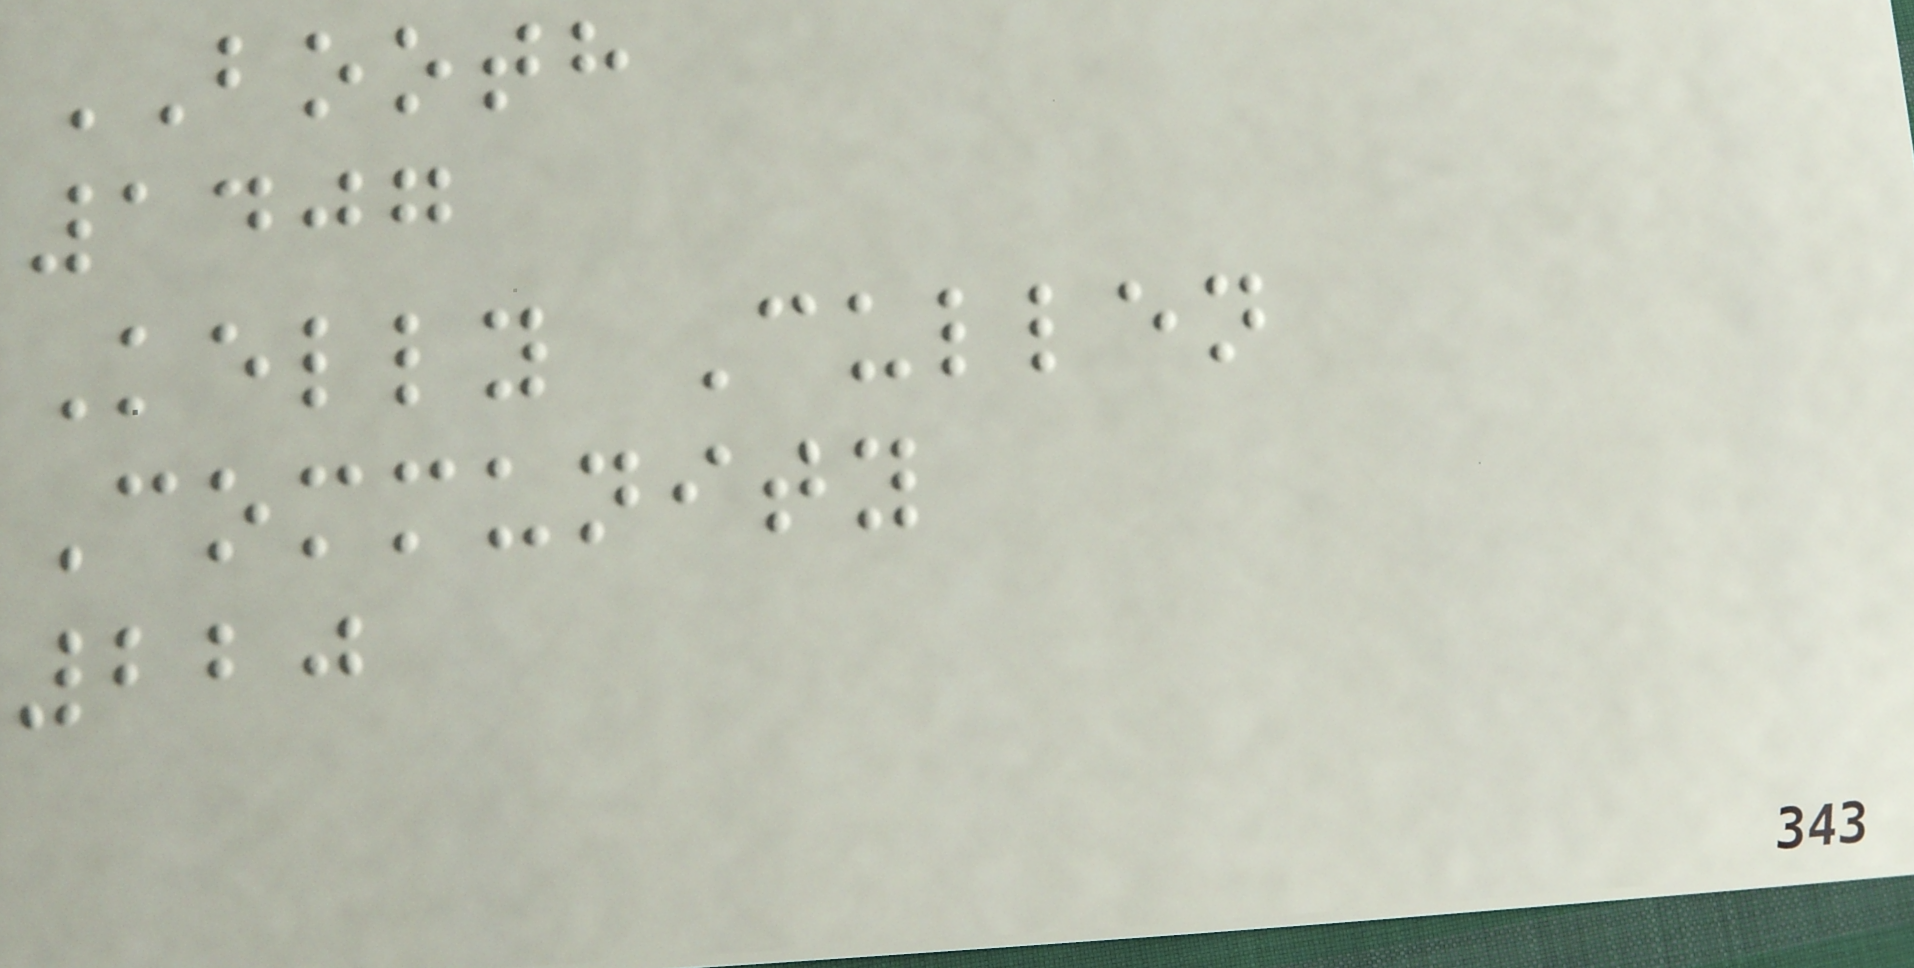BOOTH
1407
Kelly Cullen
Community
220
